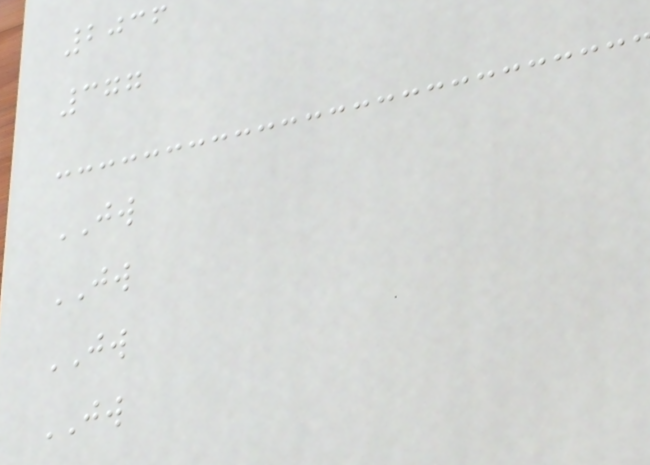2036
377
JW
JW
JW
JW
